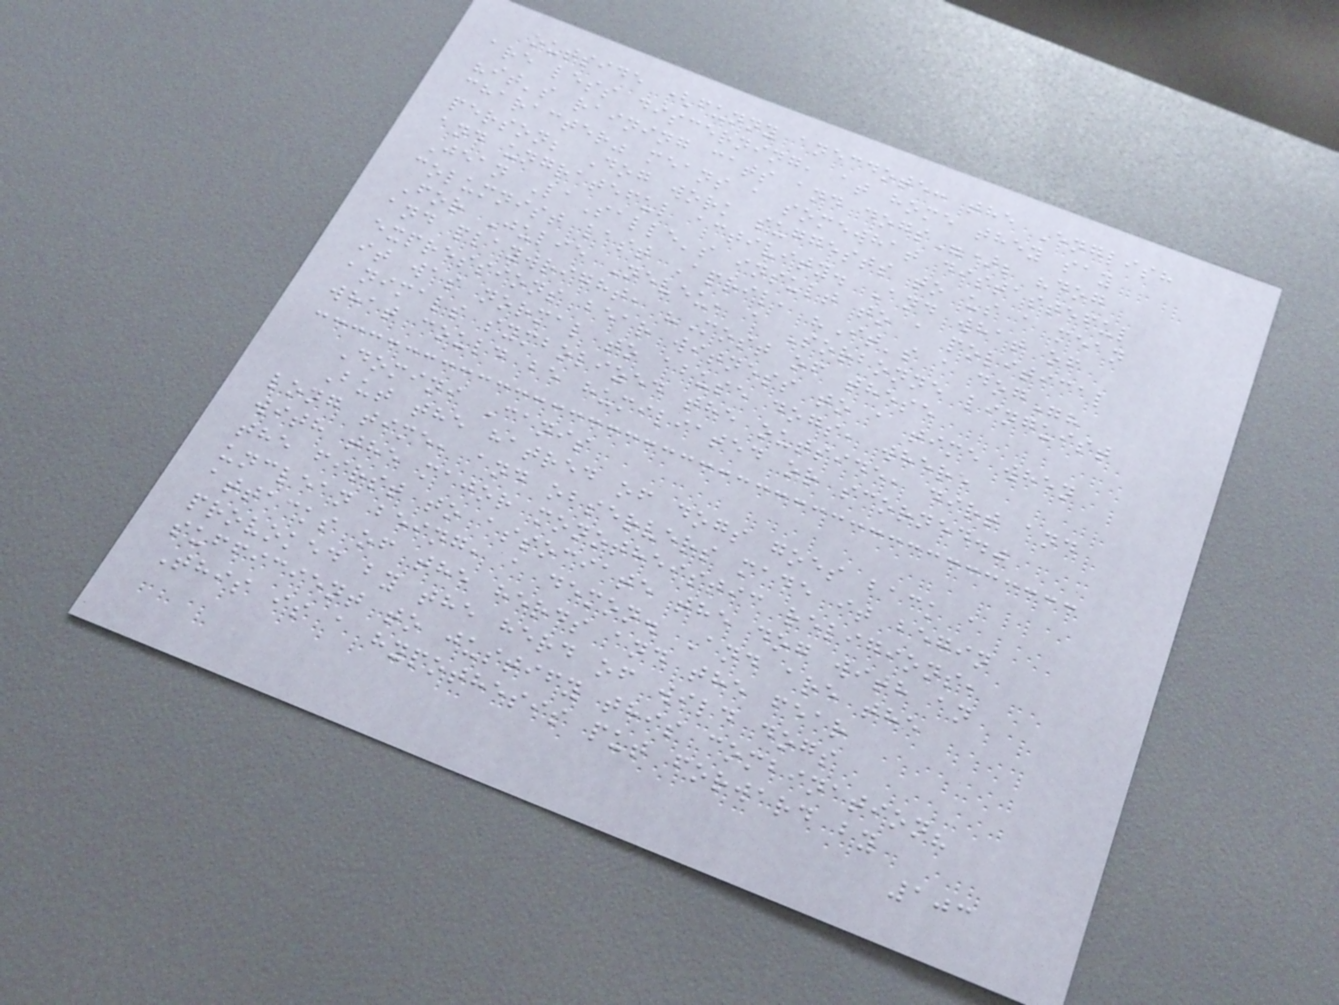outside (funny anecdote: the English
are less discerning, at home they say
"it's raining cats and dogs"); "dog
character" means a somewhat distasteful
person; Dog work suggests to us a mean
and ungrateful activity. And what of
Jean LaSalle's insult to a political
columnist last April, "It's a dog"?
For Julie Neveu, a Sorbonne linguist
and playwright, "Most of these
expressions bear witness to a time when
it was normal to abuse dogs, where
animals symbolized the outside, dirt and
what could be humiliated or scorned."
Domini Canis
But the hatred of dogs goes back a
long time, and observers made it begin
with the major monotheistic religions,
the first to associate the dog with an
unclean being, a demon. And are the
attacks of the herds and the fear
provoked by the herd of wild dogs
sufficient to justify this combination?
This is a hypothesis put forward by
103
